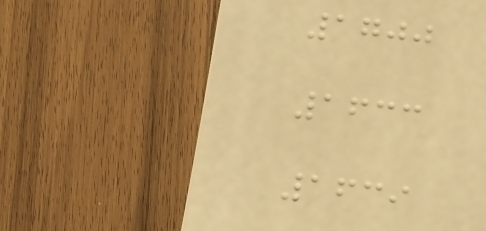1700
1633
1639
